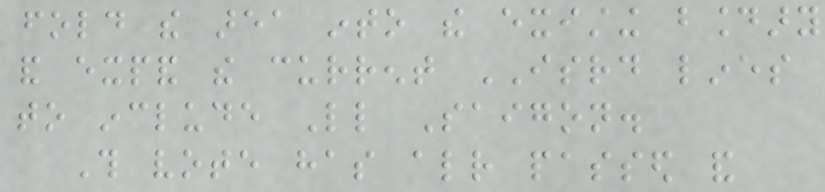fold the area into the existing boundary
and expand the current ISRD lines
to include Little Saigon.
This vote has already passed and
